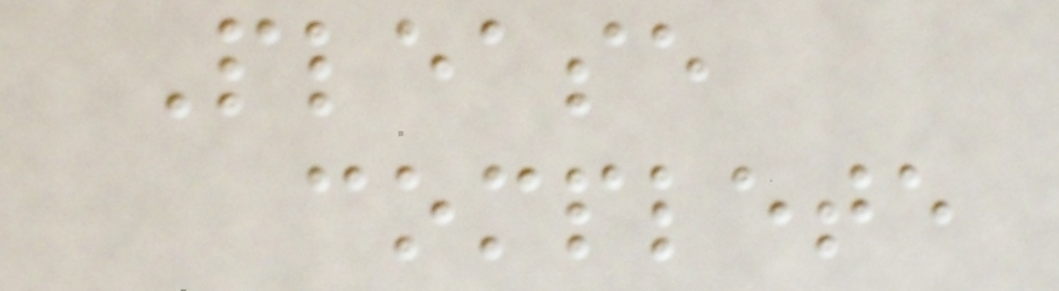Please
complete
